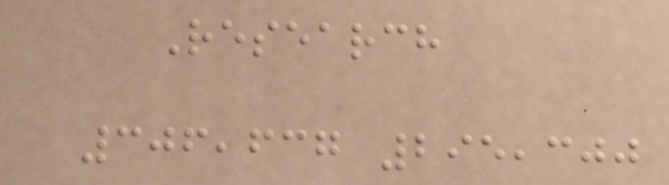Research
306,637 295,300
